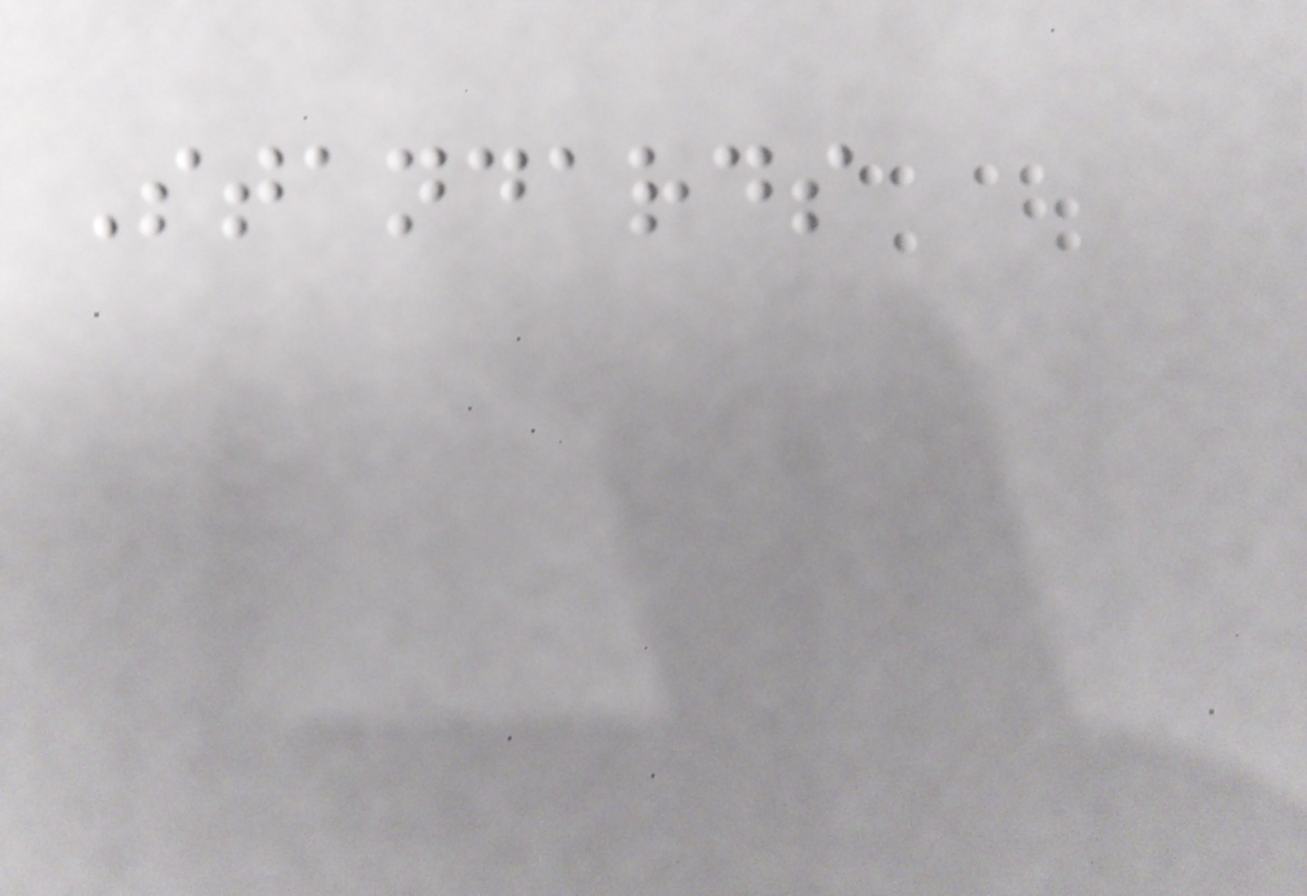Standards
